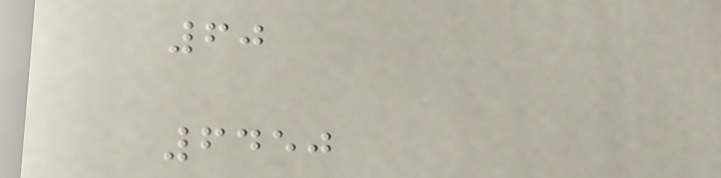60
6450
